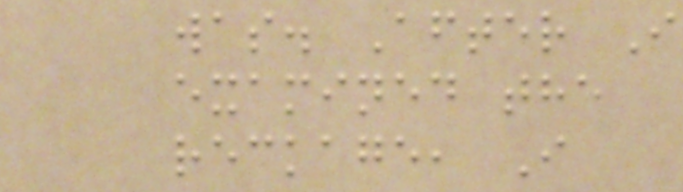was. After I
examined the
reckage, I
